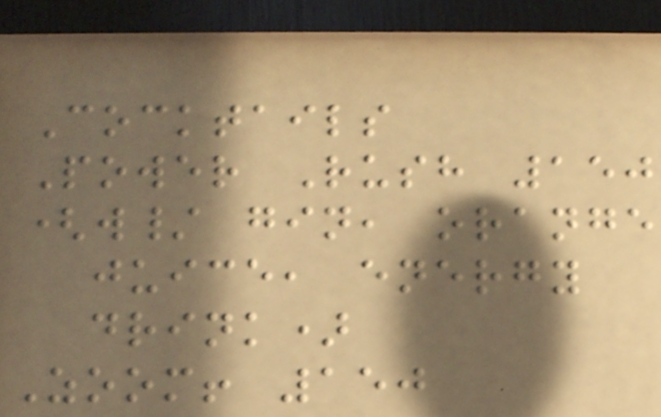Cocktails
Power Rush 150
(w/ gin, orange
juice, energy
drink)
Zoom! 150
